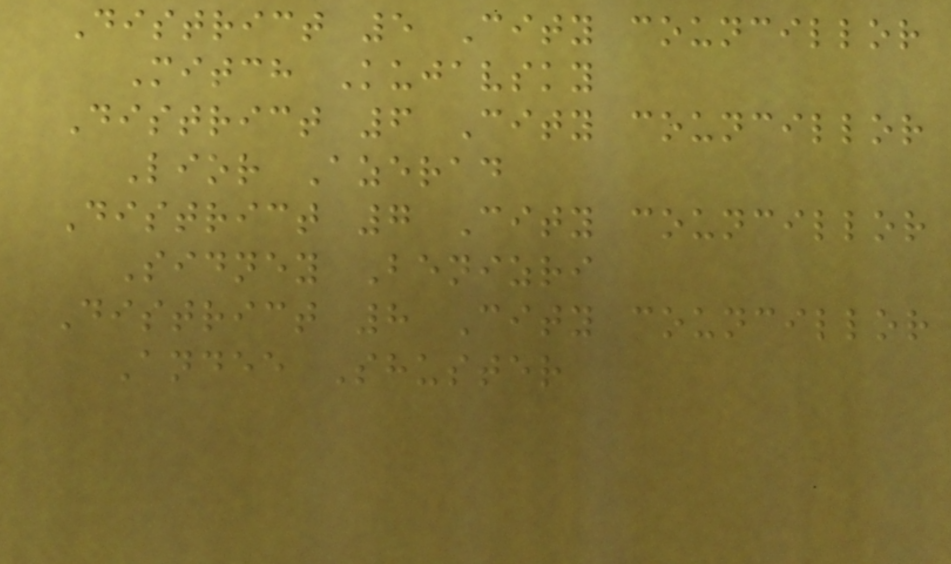District 5 City councillor
Mitch Kujavsky
District 6 City councillor
Lior Azerad
District 7 City councillor
Sidney Benizri
District 8 City councillor
Andee Shuster
